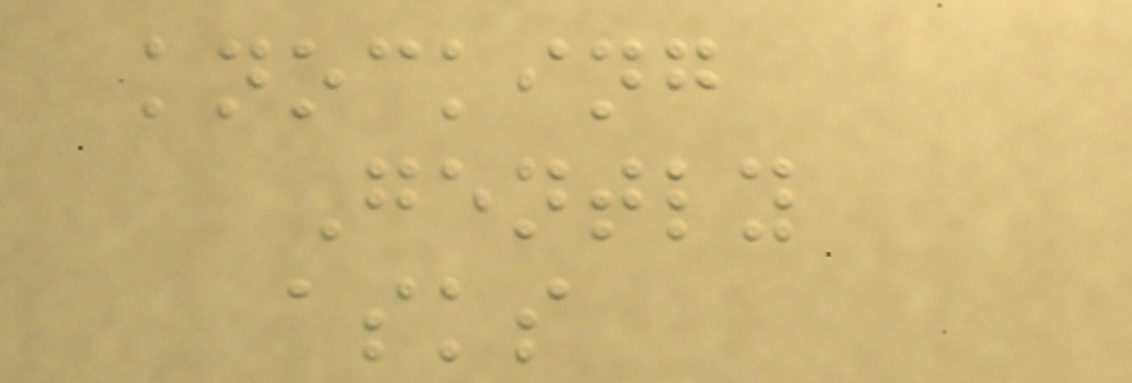knocking
Gently
asks
